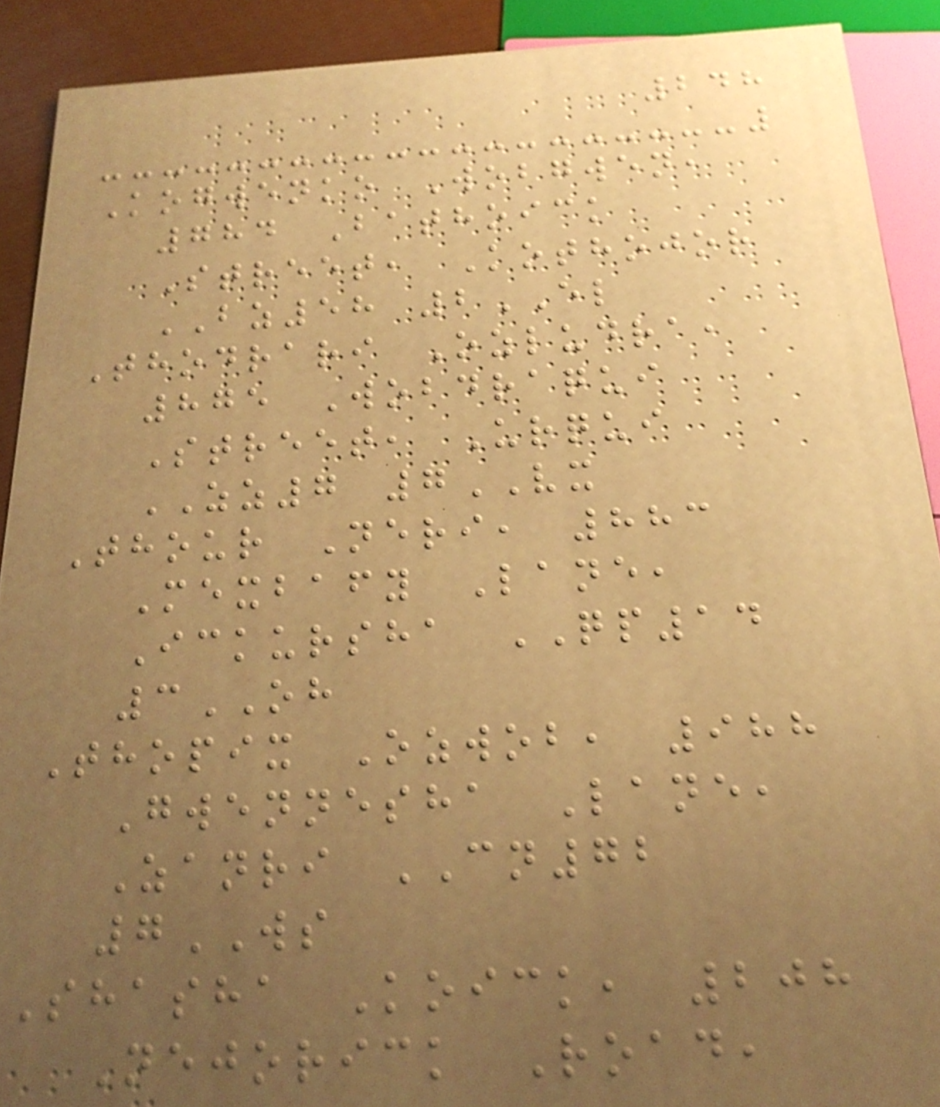248
Kogwenko Wobgwen,
784 Bathoick
Street, Kothojor
BZ58 2EL
Thodrari Ozludra,
875 Wobdraqui
Street, Urqui
ZZ7 7VX
Thour Neri, 883
Mexbafy Lane,
Ickursha QP14
3OH
Thopix Ozwob, 988
Gwennesha Lane,
Zanri CN72
7WS
Shasha Koick, 208
Nejorick Road,
